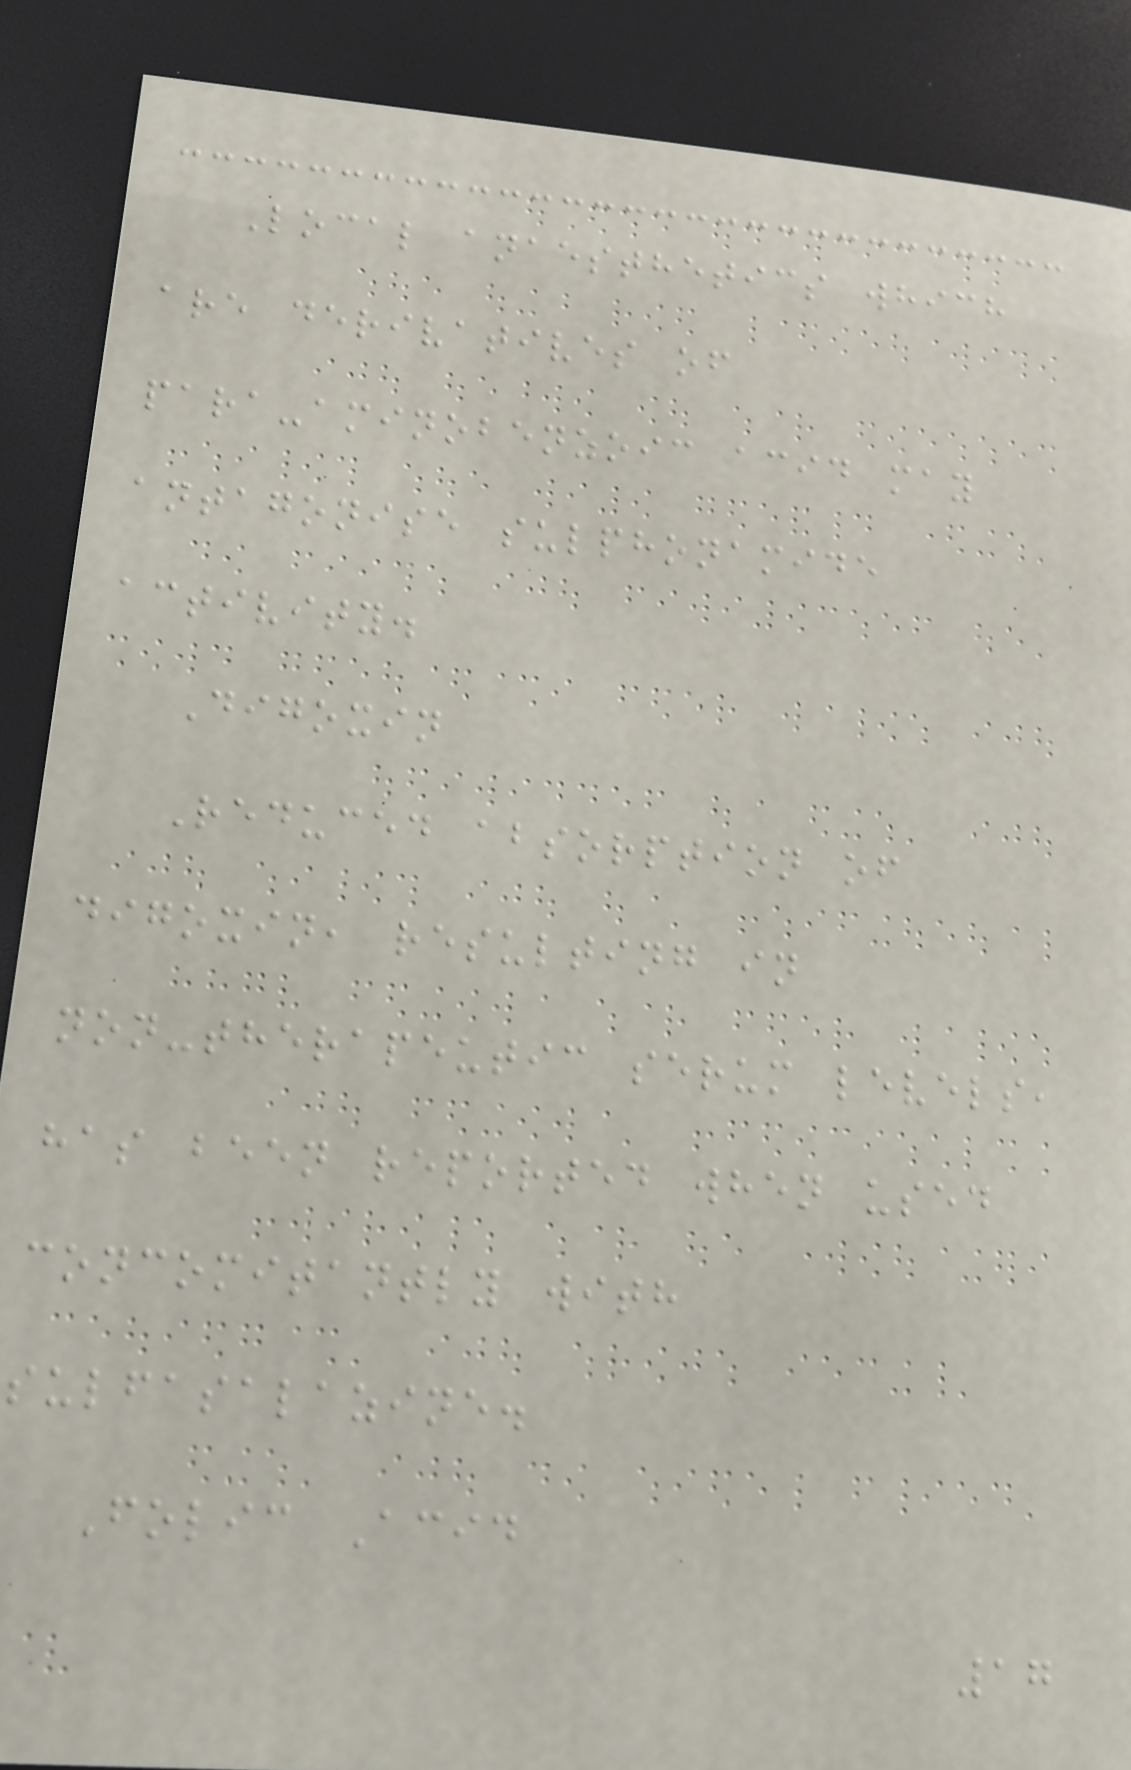Local anaesthetics which
are derivatives of
para-aminobenzoic acid may
antagonise sulphonamide
activity.
Digoxin
Reduced absorption of
digoxin, resulting in
non-therapeutic serum levels,
has been reported when used
concomitantly with
sulfasalazine.
Folic Acid
17
